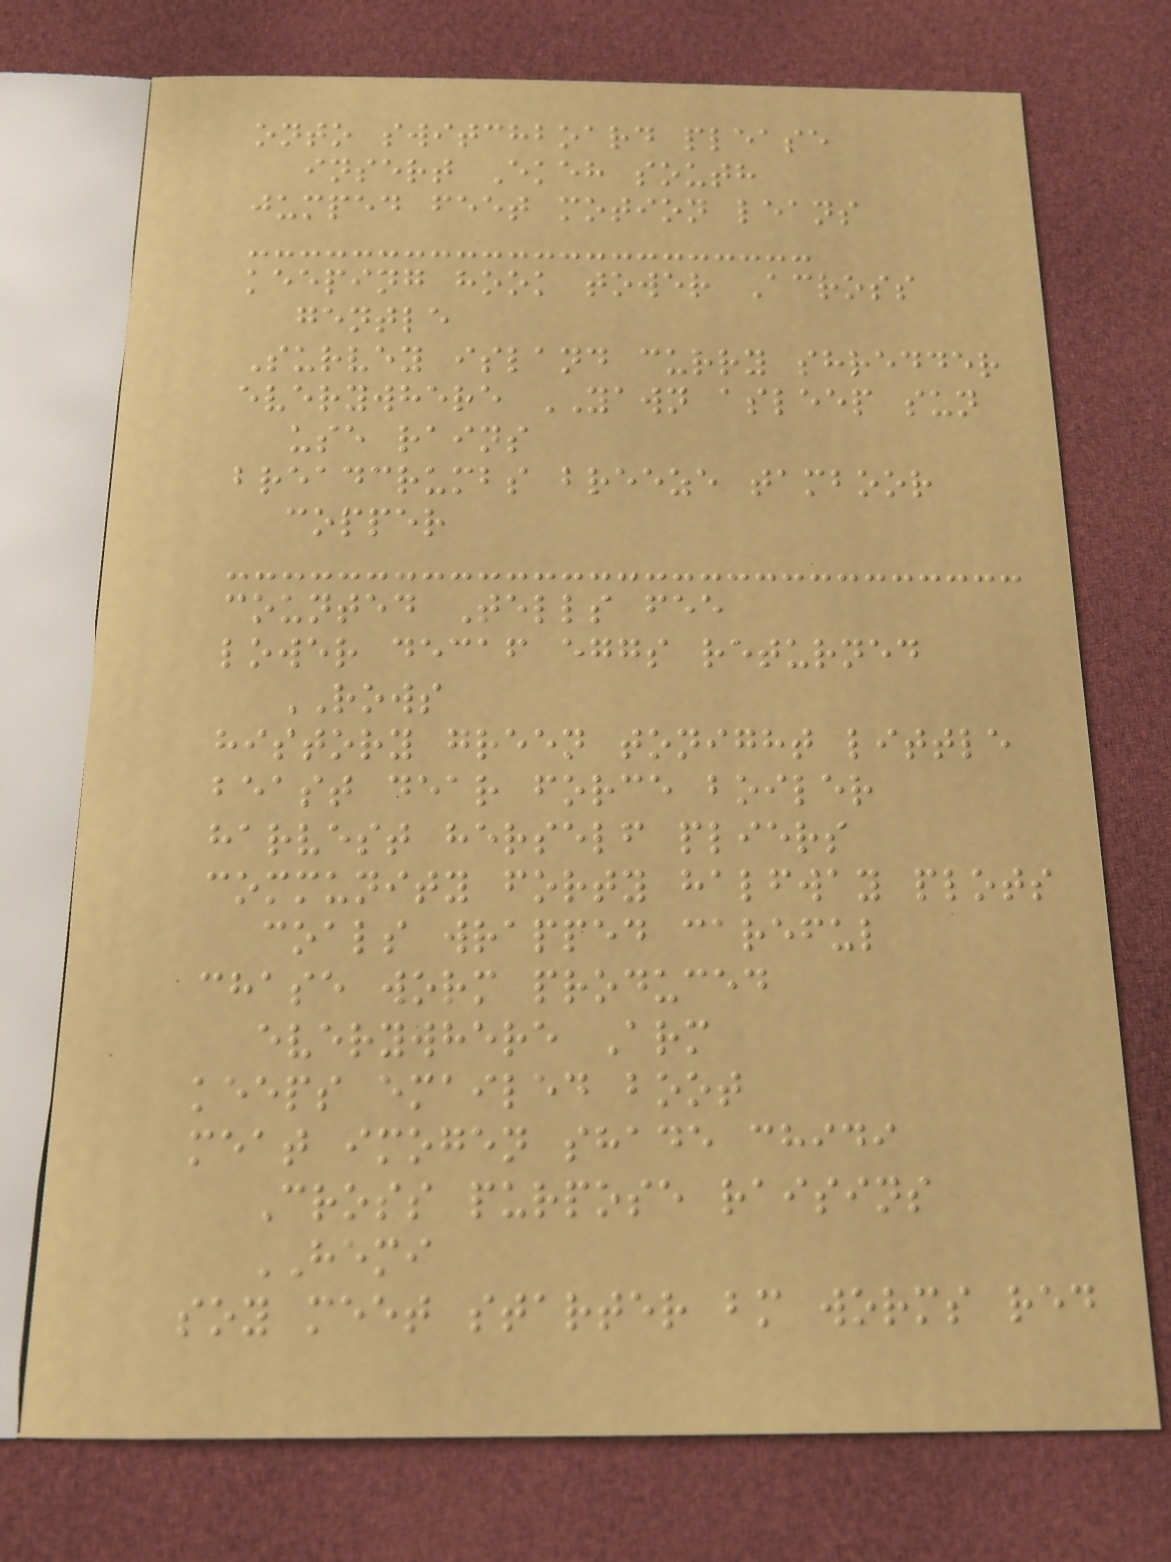onto switchboard please
insert Ekeh south
jumped feet motion leans
keeping hook tower Across
gentle
Survey island curry shredder
everywhere YAWN asleep sun
use rains
breadcrumbs breeze tamboor
copper
counted Tells fee
lower decaf eggs returned
ROWS
history green tonight little
beast dear force boiler
harvest herself pliers
community forty halfway plots
coals wrapped careful
chase worm produced
everywhere Arm
keeps emailed boot
meat imogen shade chidi
Cross purpose raisins
HEMI
soy meet starter bm worms red
